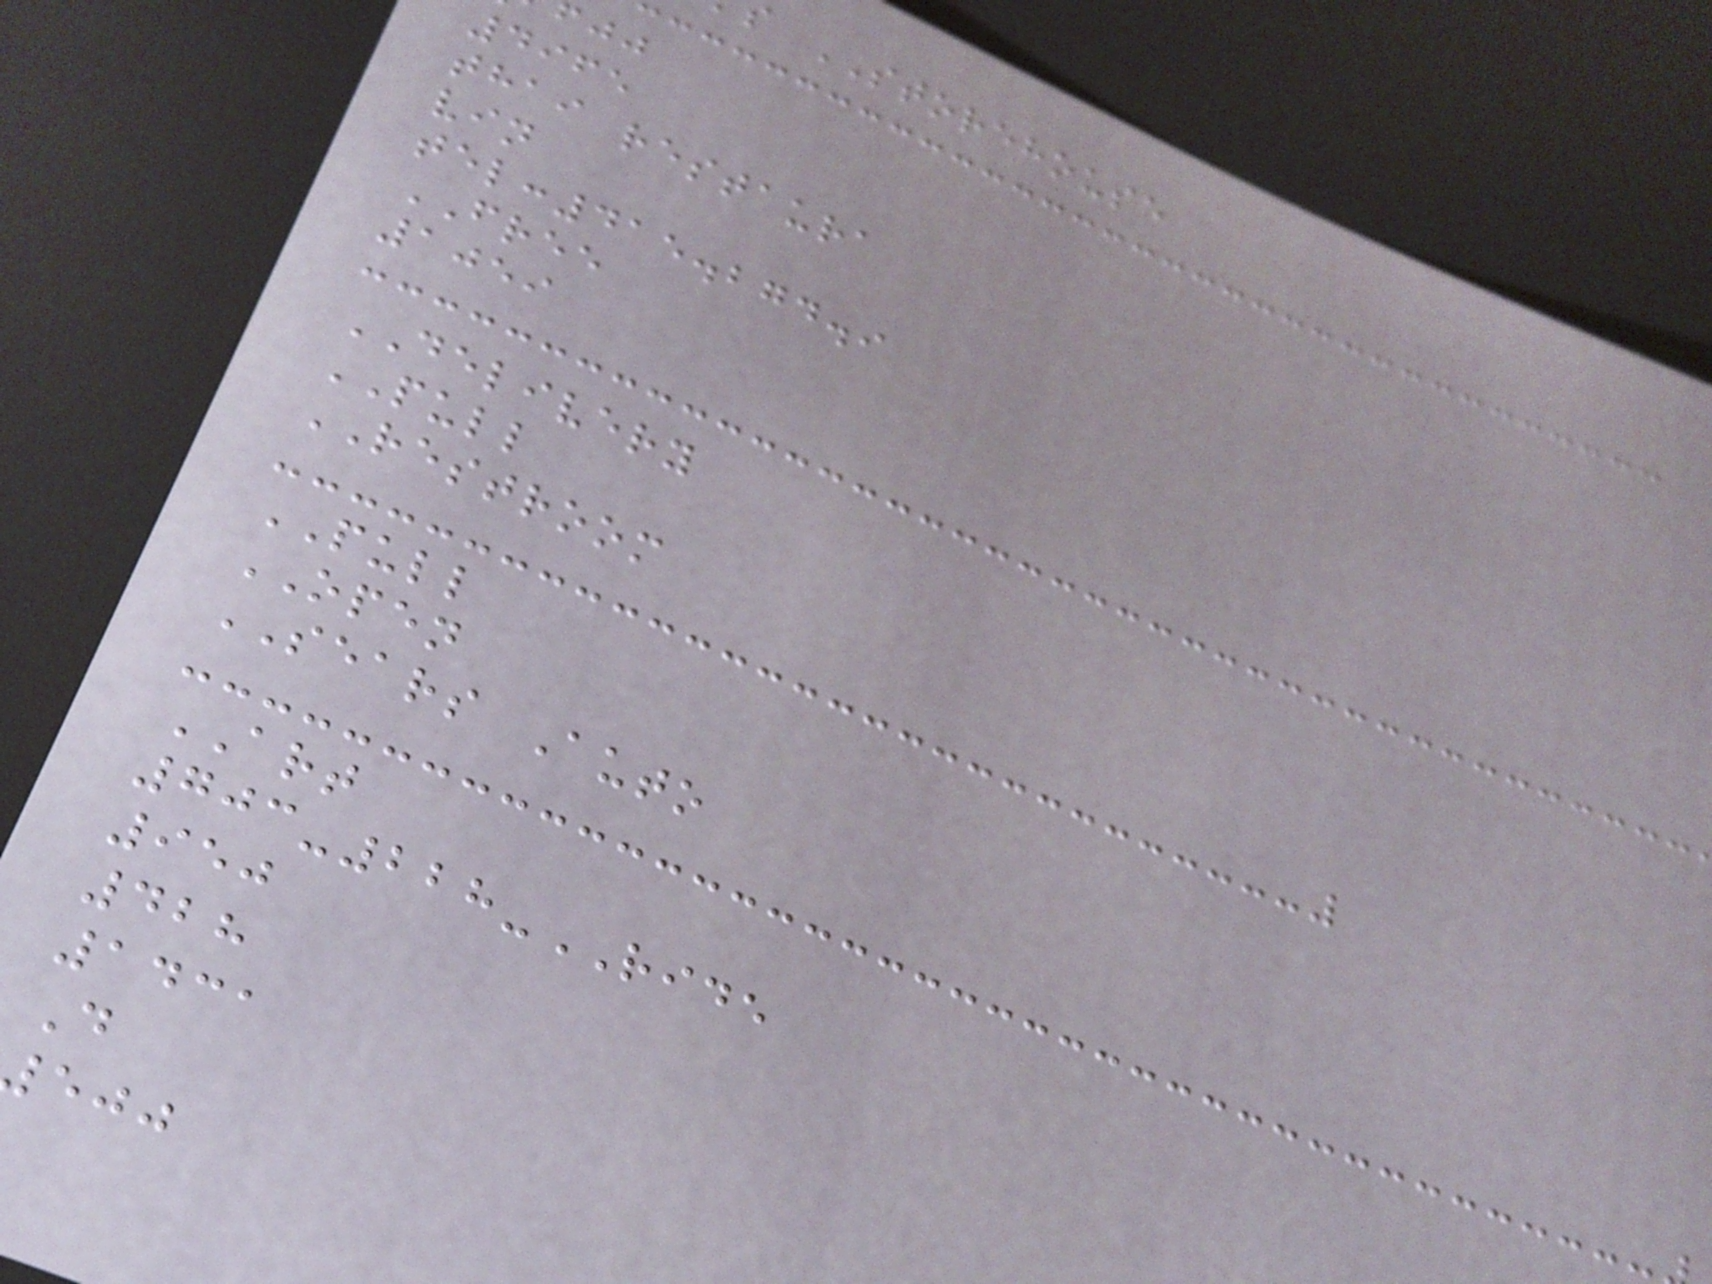STOREHOUSE
4965
thai restaura
vin
tel:415.274.9
FREE
1059
DELIVERY
PULL
RESTROOM
PULL
OPEN
SEARS Auto
ART
703-228-RIDE
950
428
1431
D
